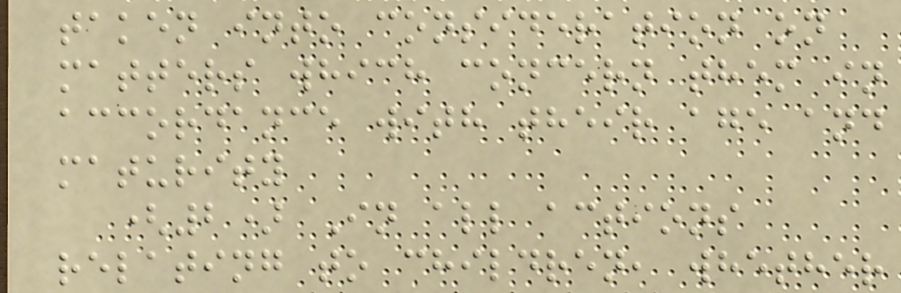taken into consideration on
matters which concern them in
accordance with their age and
maturity
(2) In all actions
relating to children, whether
